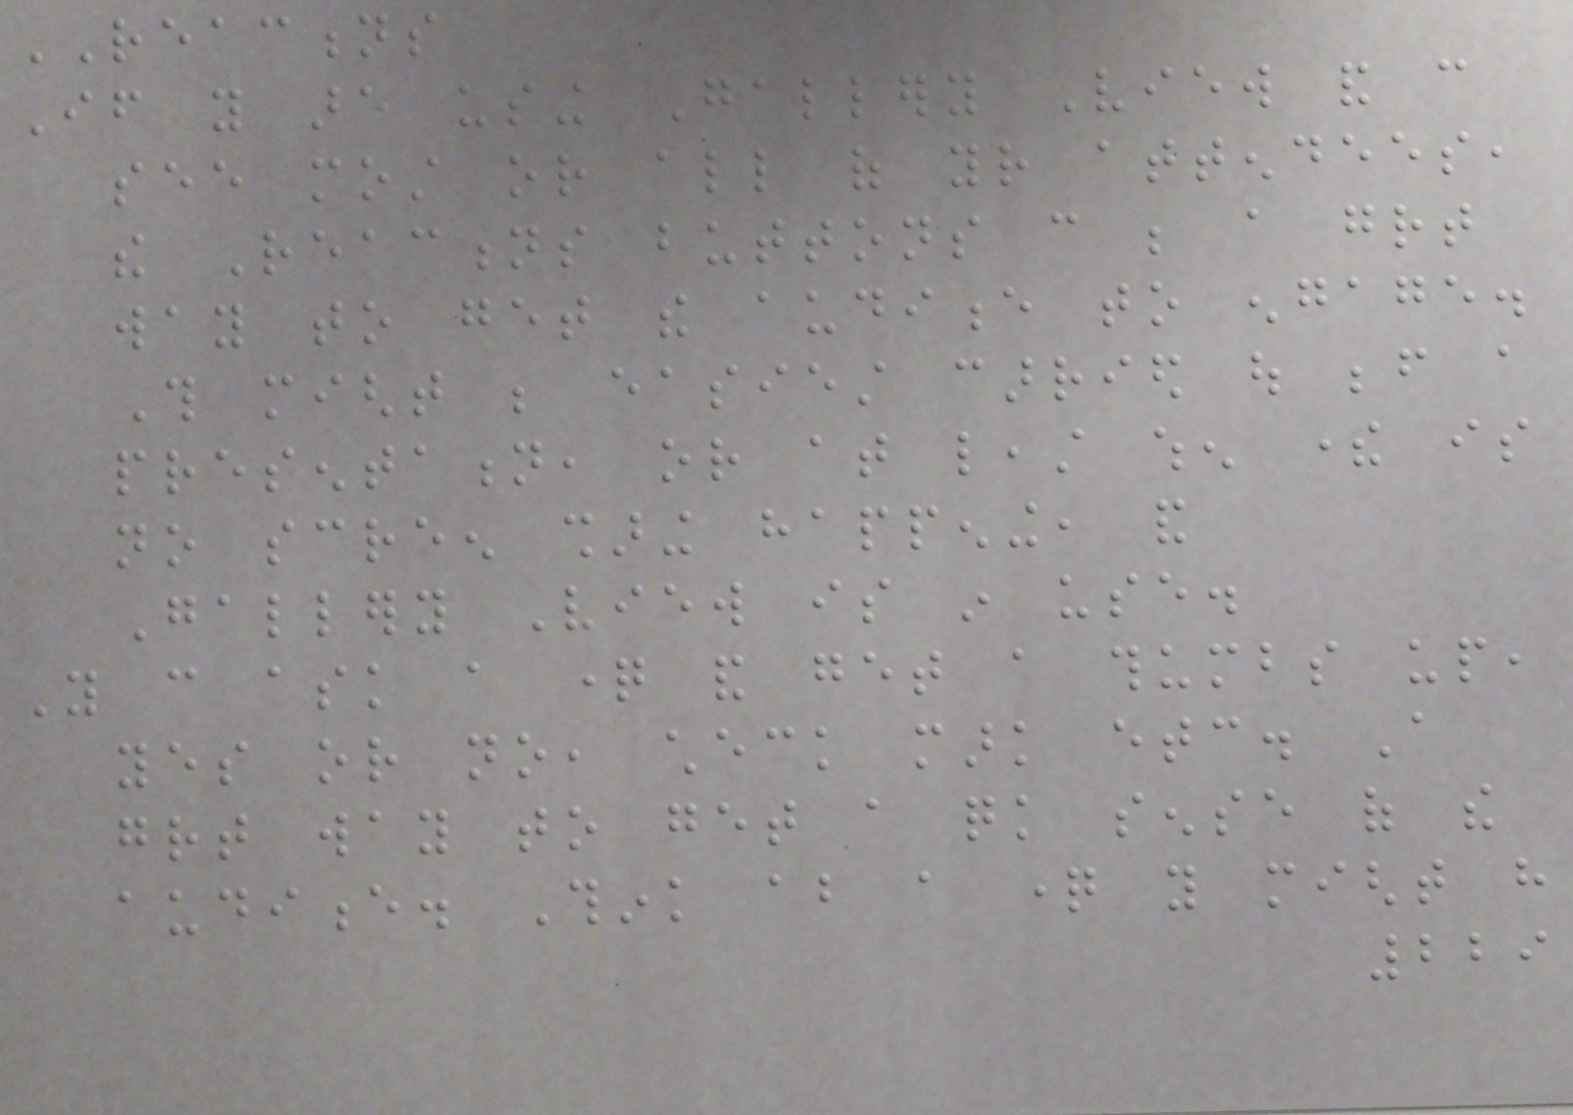REACTIONS
If you are using Gallery View and can
see most or all of your attendees,
the Reactions buttons can be a great
way to get the audience to engage.
This might be easiest carried out before a
presentation, or at least when there is
no screen sharing happening, and
Gallery View is in use.
You can ask a question and get a thumbs up,
yes or no, check mark etc. A
great way to get a quick sense of the
audience. Think about a question you might have
229
